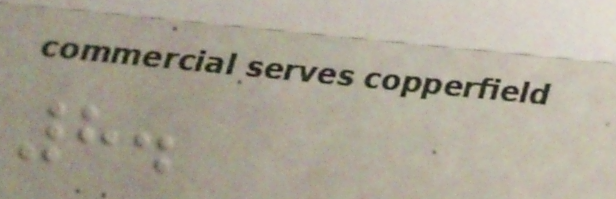8.
